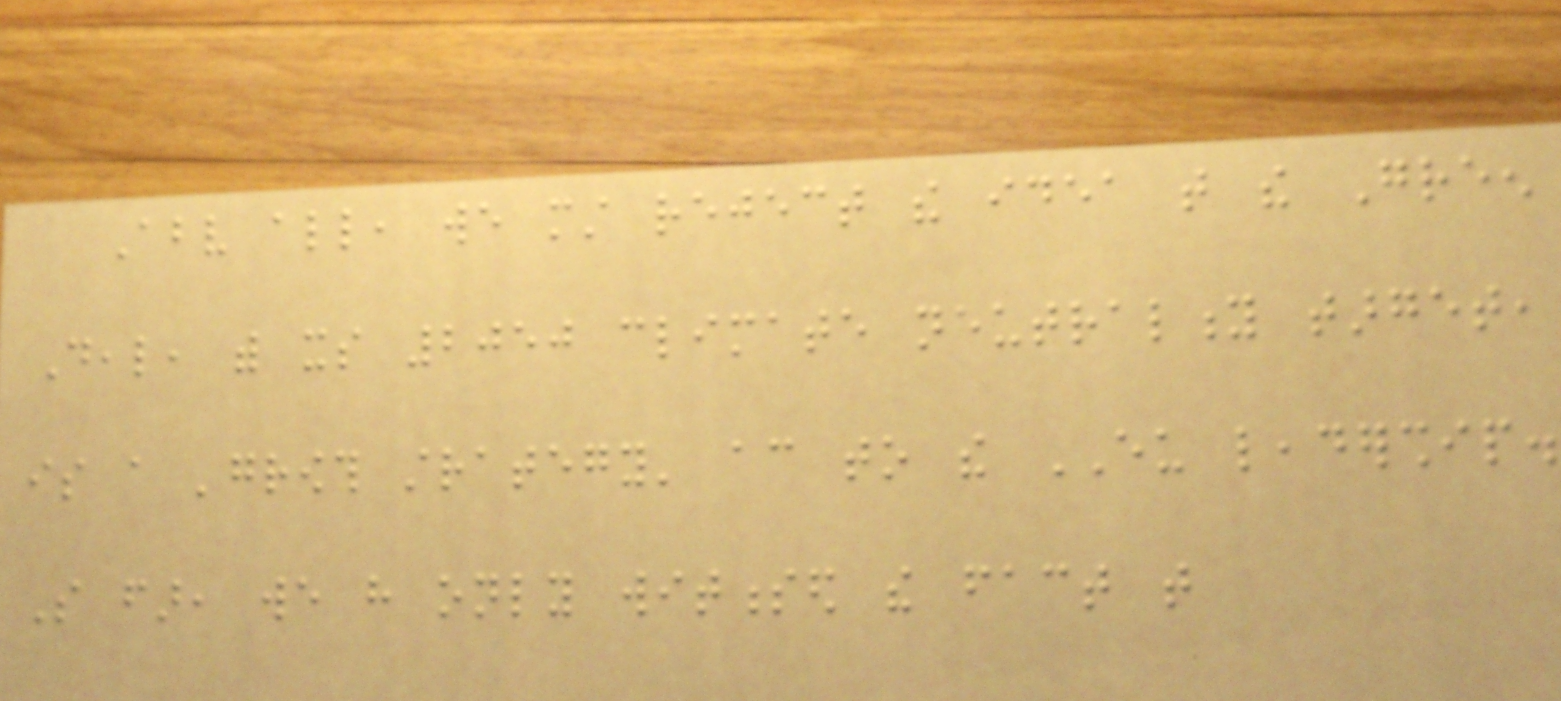Above all, we must reject the idea that the Green
Deal, with its 2050 climate neutrality target,
is a 'growth strategy' according to the EU leadership.
So far, we have only witnessed the fact that
